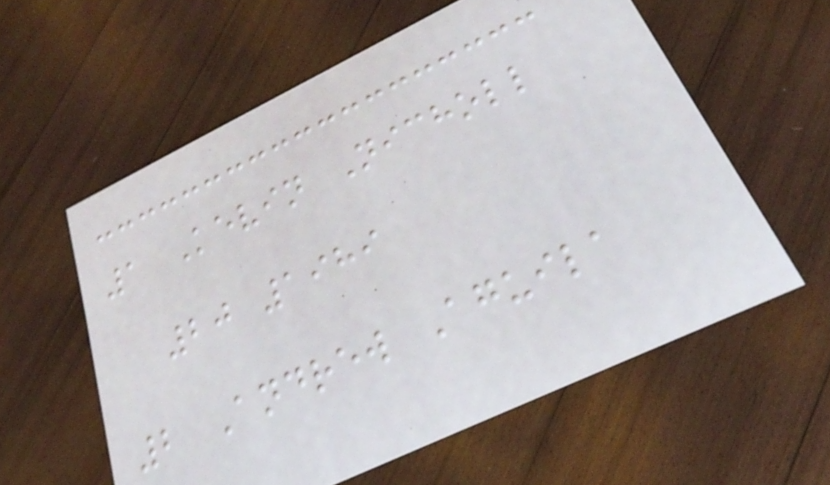1 Kevin Nicholl
20 1989
2 Andrew Aguila
